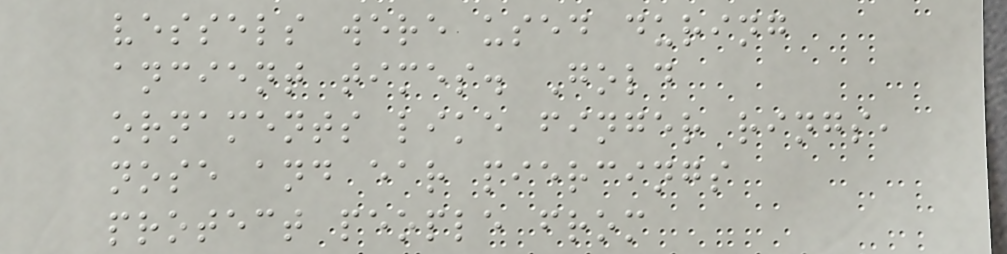vessels were used during
ancient times. Gold
ornaments like finger rings,
nose and ear piercings
protect people from
